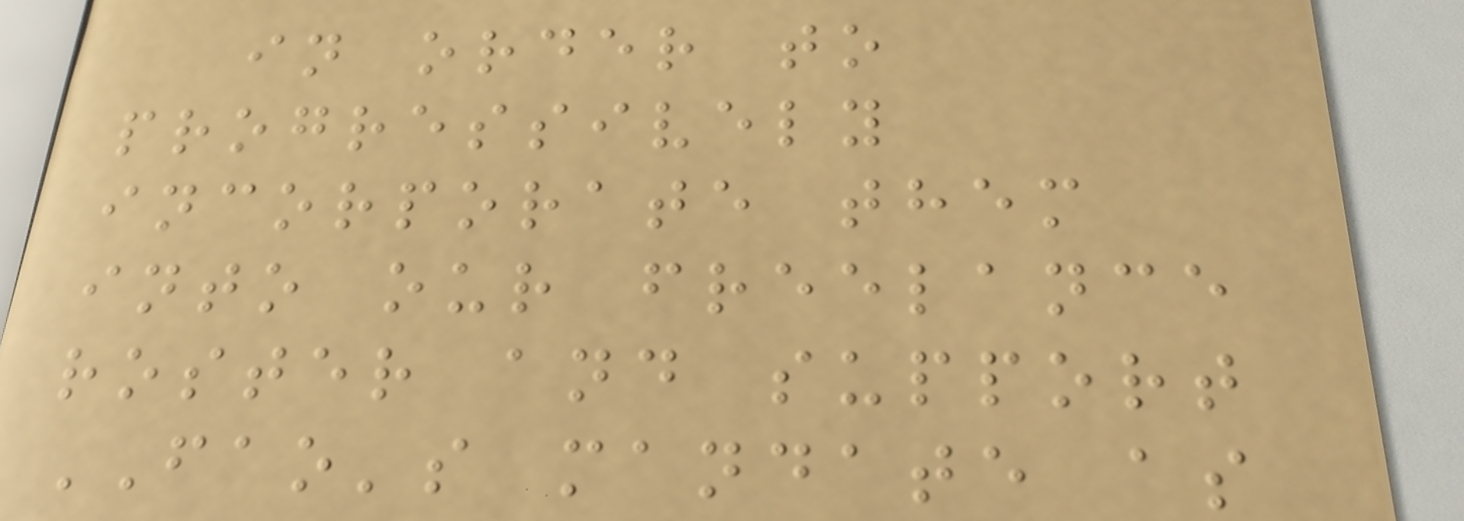in order to
progressively
incorporate them
into our freelance
roster and support
FAO's mandate as
